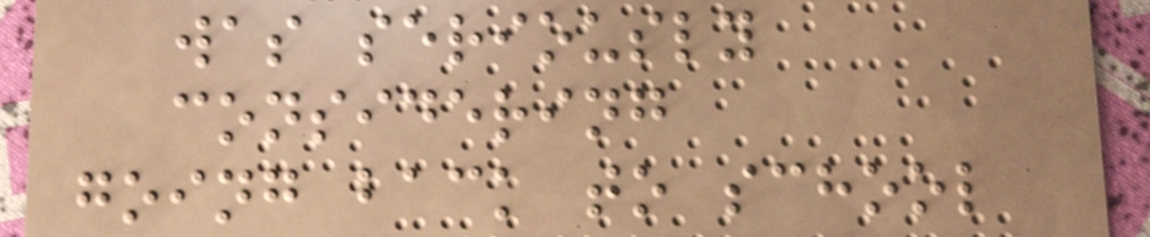was seriously
considering
going back to school
